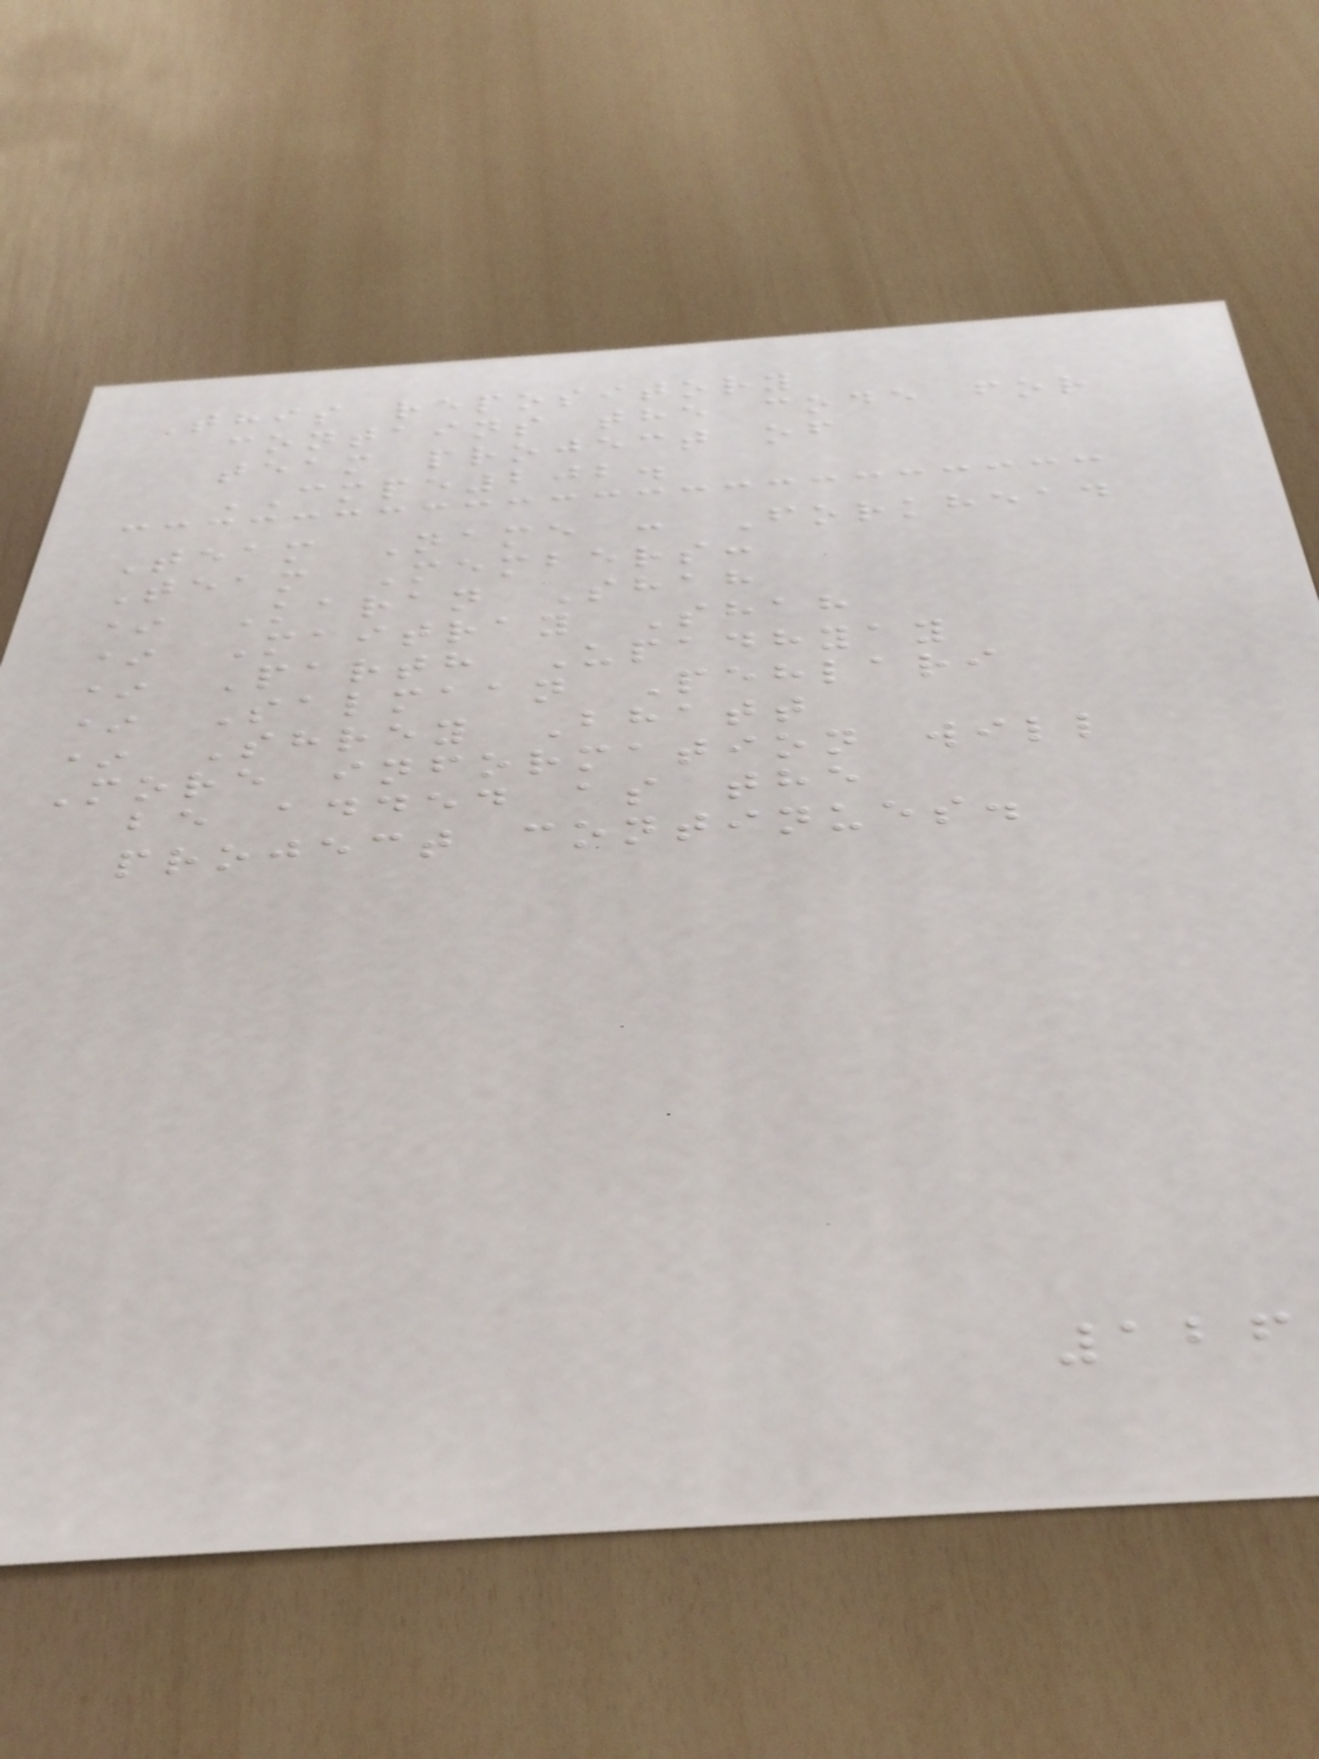This repository
contains the code for
team project of
CMPE202.
Team Name : Forkhead
Team Members:
* Karan Shah
* Maitray Shah
* Parth Upadhyay
* Salmaan Pehlari
* Shrey Bhatt
More information will
be added as the
project continues.
126
